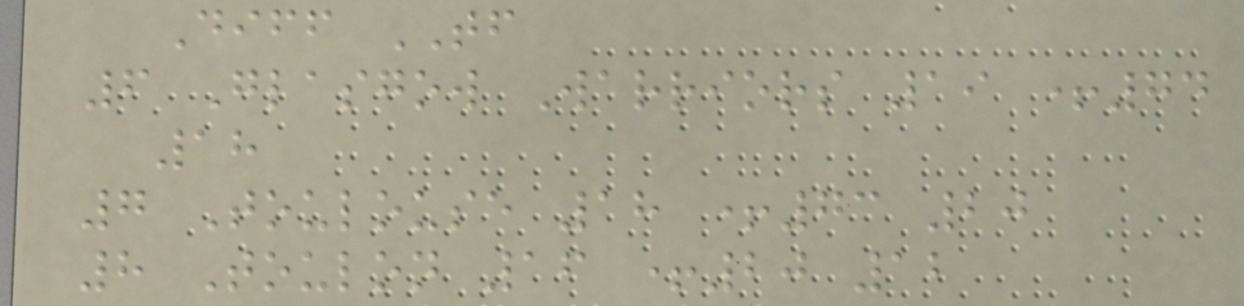Diff TF
6 Glasgow Warriors 19 +74
18
7 Toulouse 18 +73 20
8 Toulon 16 +20 12
